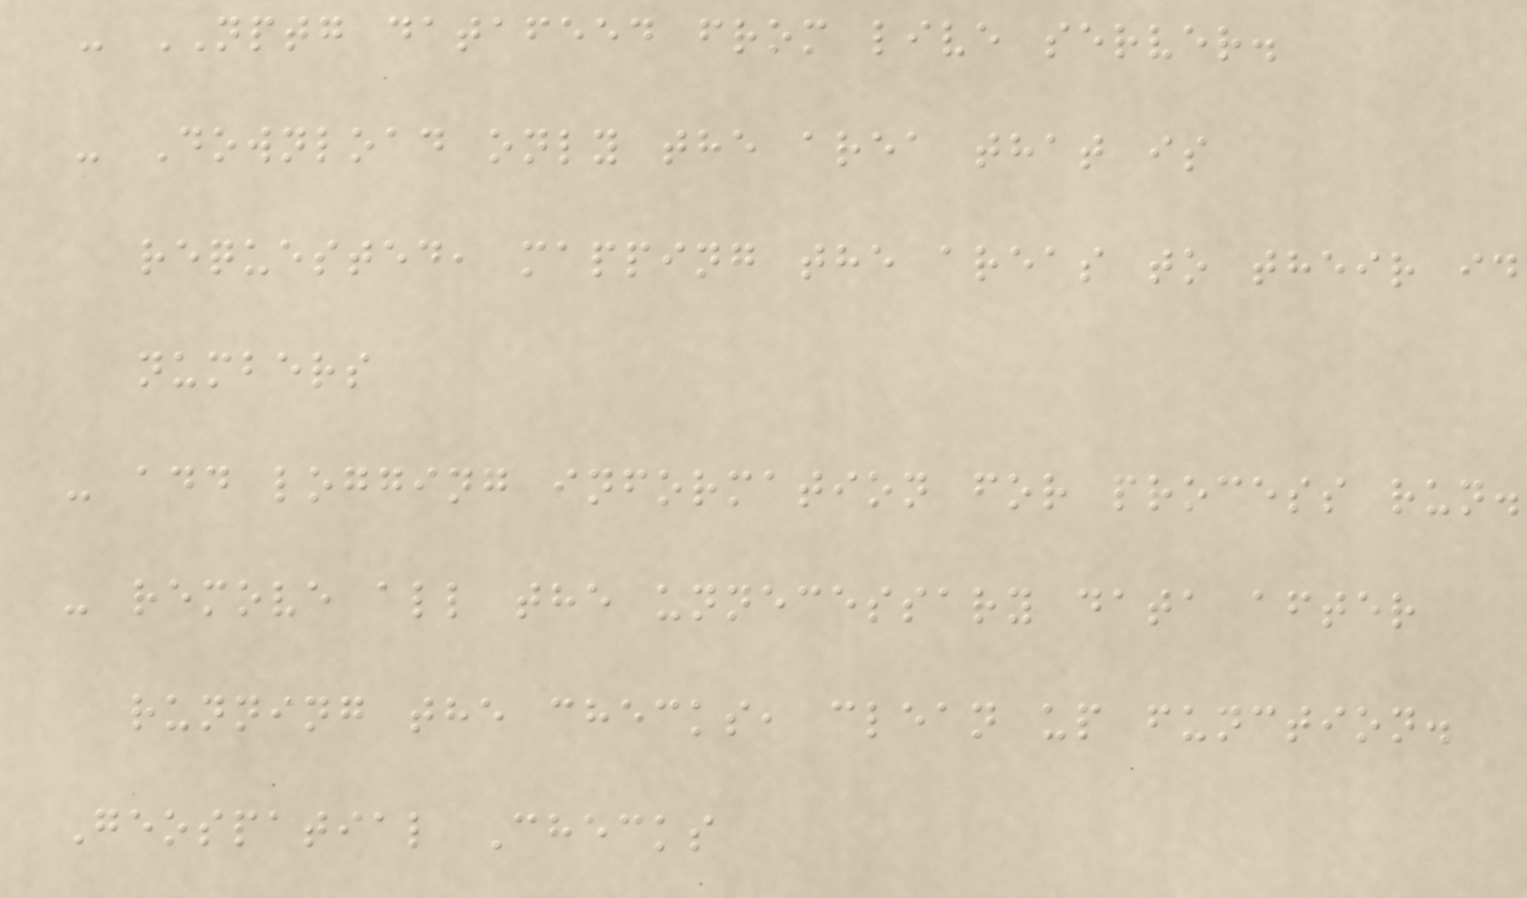- NPTG datafeed from live server.
- Download only the area that is
requested, mapping the areas to their id
numbers
- add logging information for process run.
- remove all the unnecessary data after
running the checks, clean up function.
Geospatial Checks
